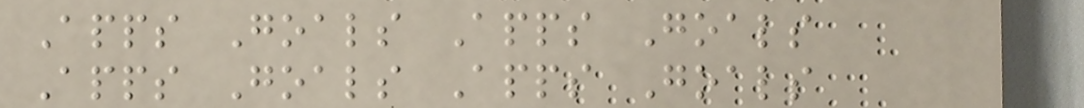Apps Goals Apps Goals
Apps Goals Apps Goals
